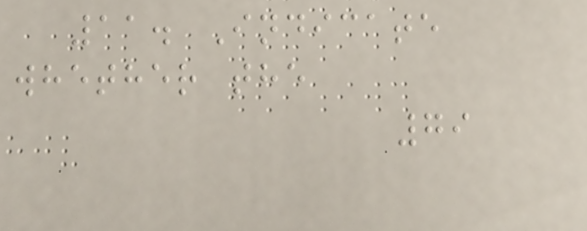11. Indicate
whether the
79
